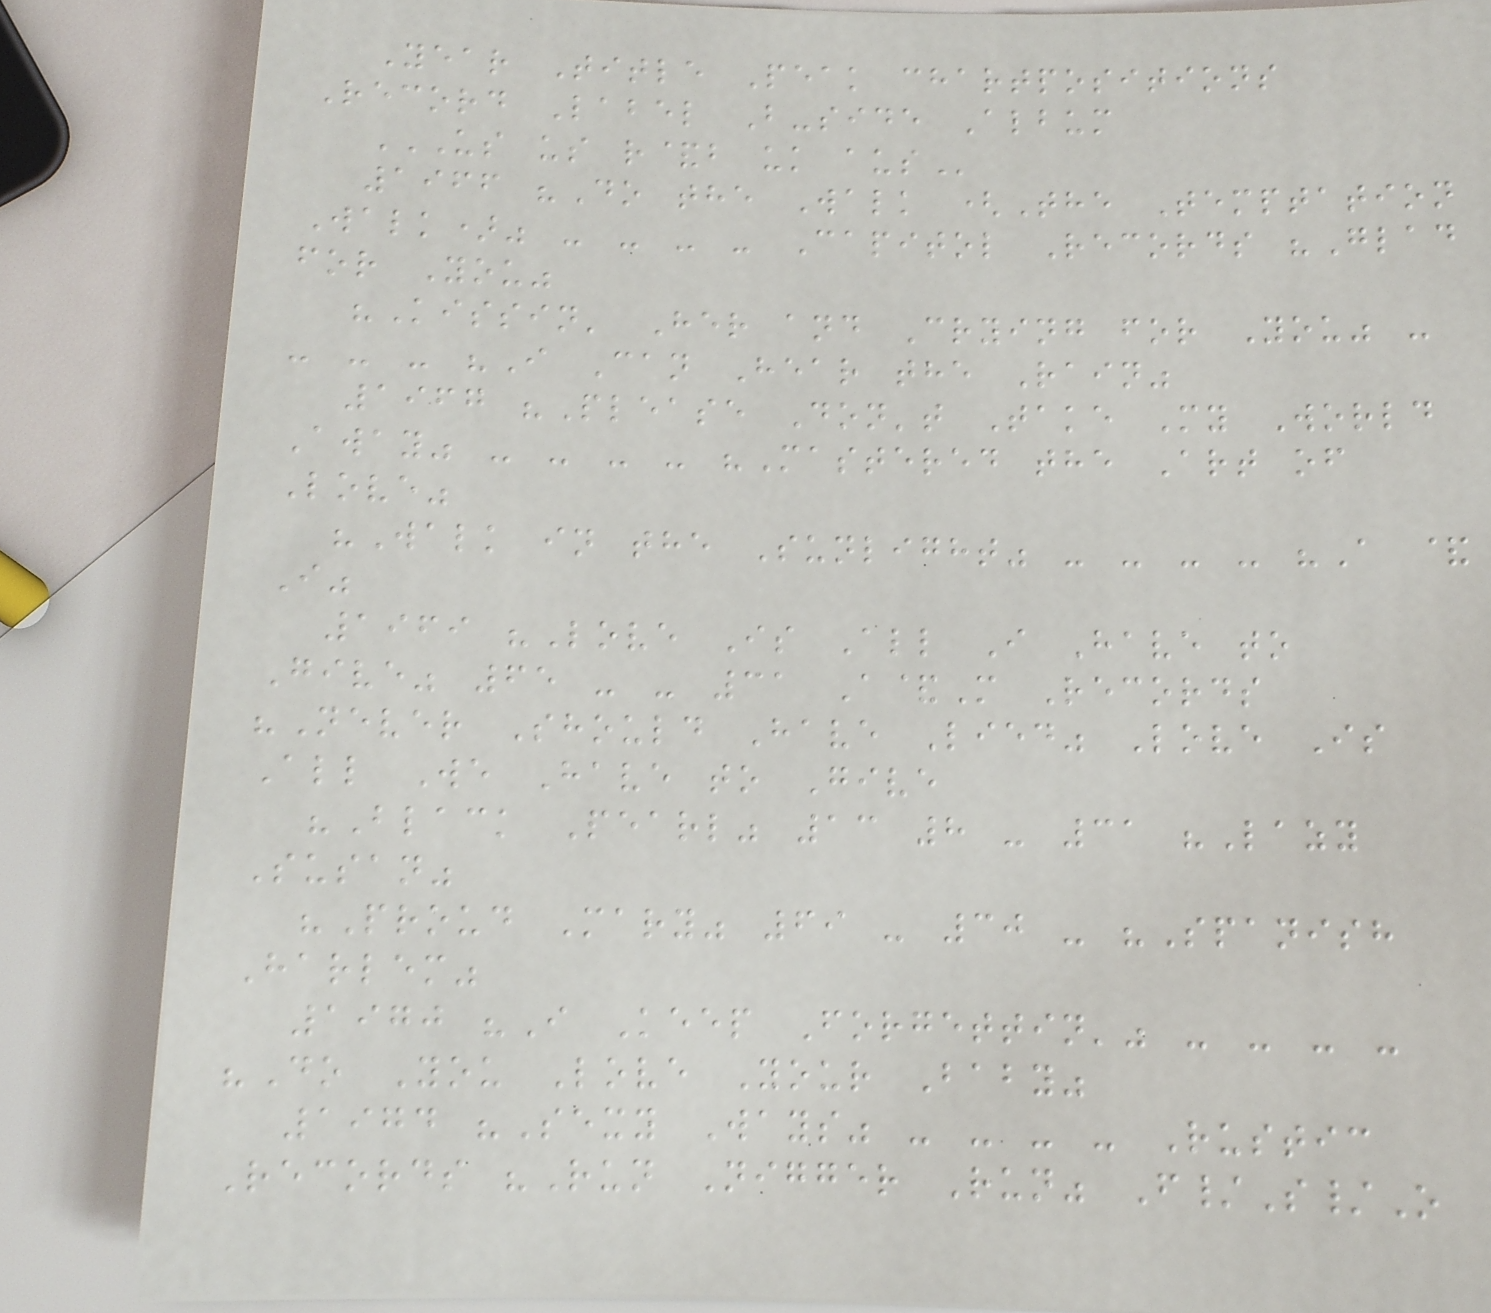Year Title Peak chartpositions
Record Label B-side Album
US US R&B UK AUS
1966 "Do the Walk (The Temptation
Walk)" - - - - Capitol Records "Glad
for You"
"Kissin' Her and Crying for You" -
- - - "I Can Hear the Rain"
1967 "Please Don't Take My World
Away" - - - - "Mastered the Art of
Love"
"Walk in the Sunlight" - - - - "A &
I"
1969 "Love Is All I Have to
Give" 65 - - 31 A&M Records
"Never Should Have Lied" Love Is
All We Have to Give
"Black Pearl" 13 8 - 31 "Lazy
Susan"
"Proud Mary" 69 - 30 - "Spanish
Harlem"
1970 "I Keep Forgettin'" - - - -
"Do You Love Your Baby"
1974 "Sexy Ways" - - - - Rustic
Records "Run Nigger Run" F/S/O
